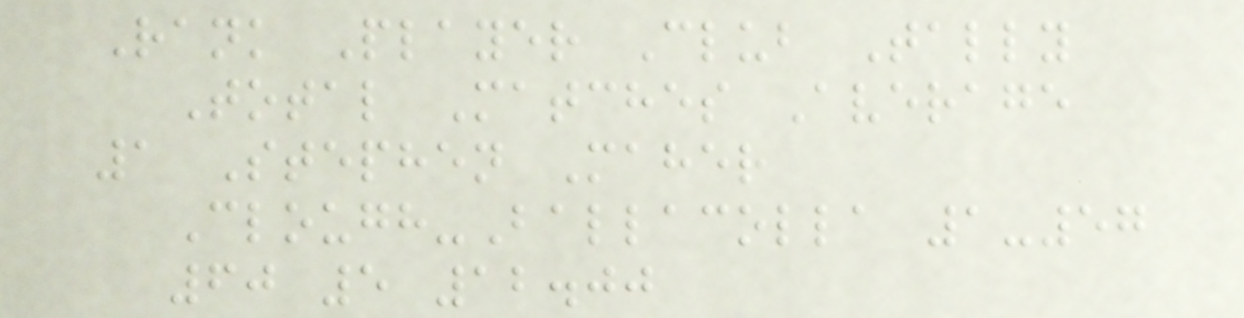Rank Player Club Tally
Total Matches Average
1 Stephen Maher
Clough-Ballacolla 1-57
60 5 12.00
